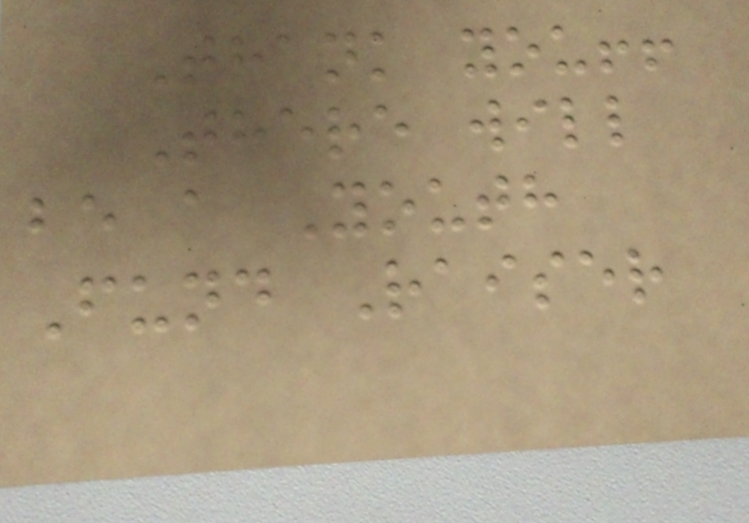Thank you!!
There will
be a Youth
Fund Raiser
